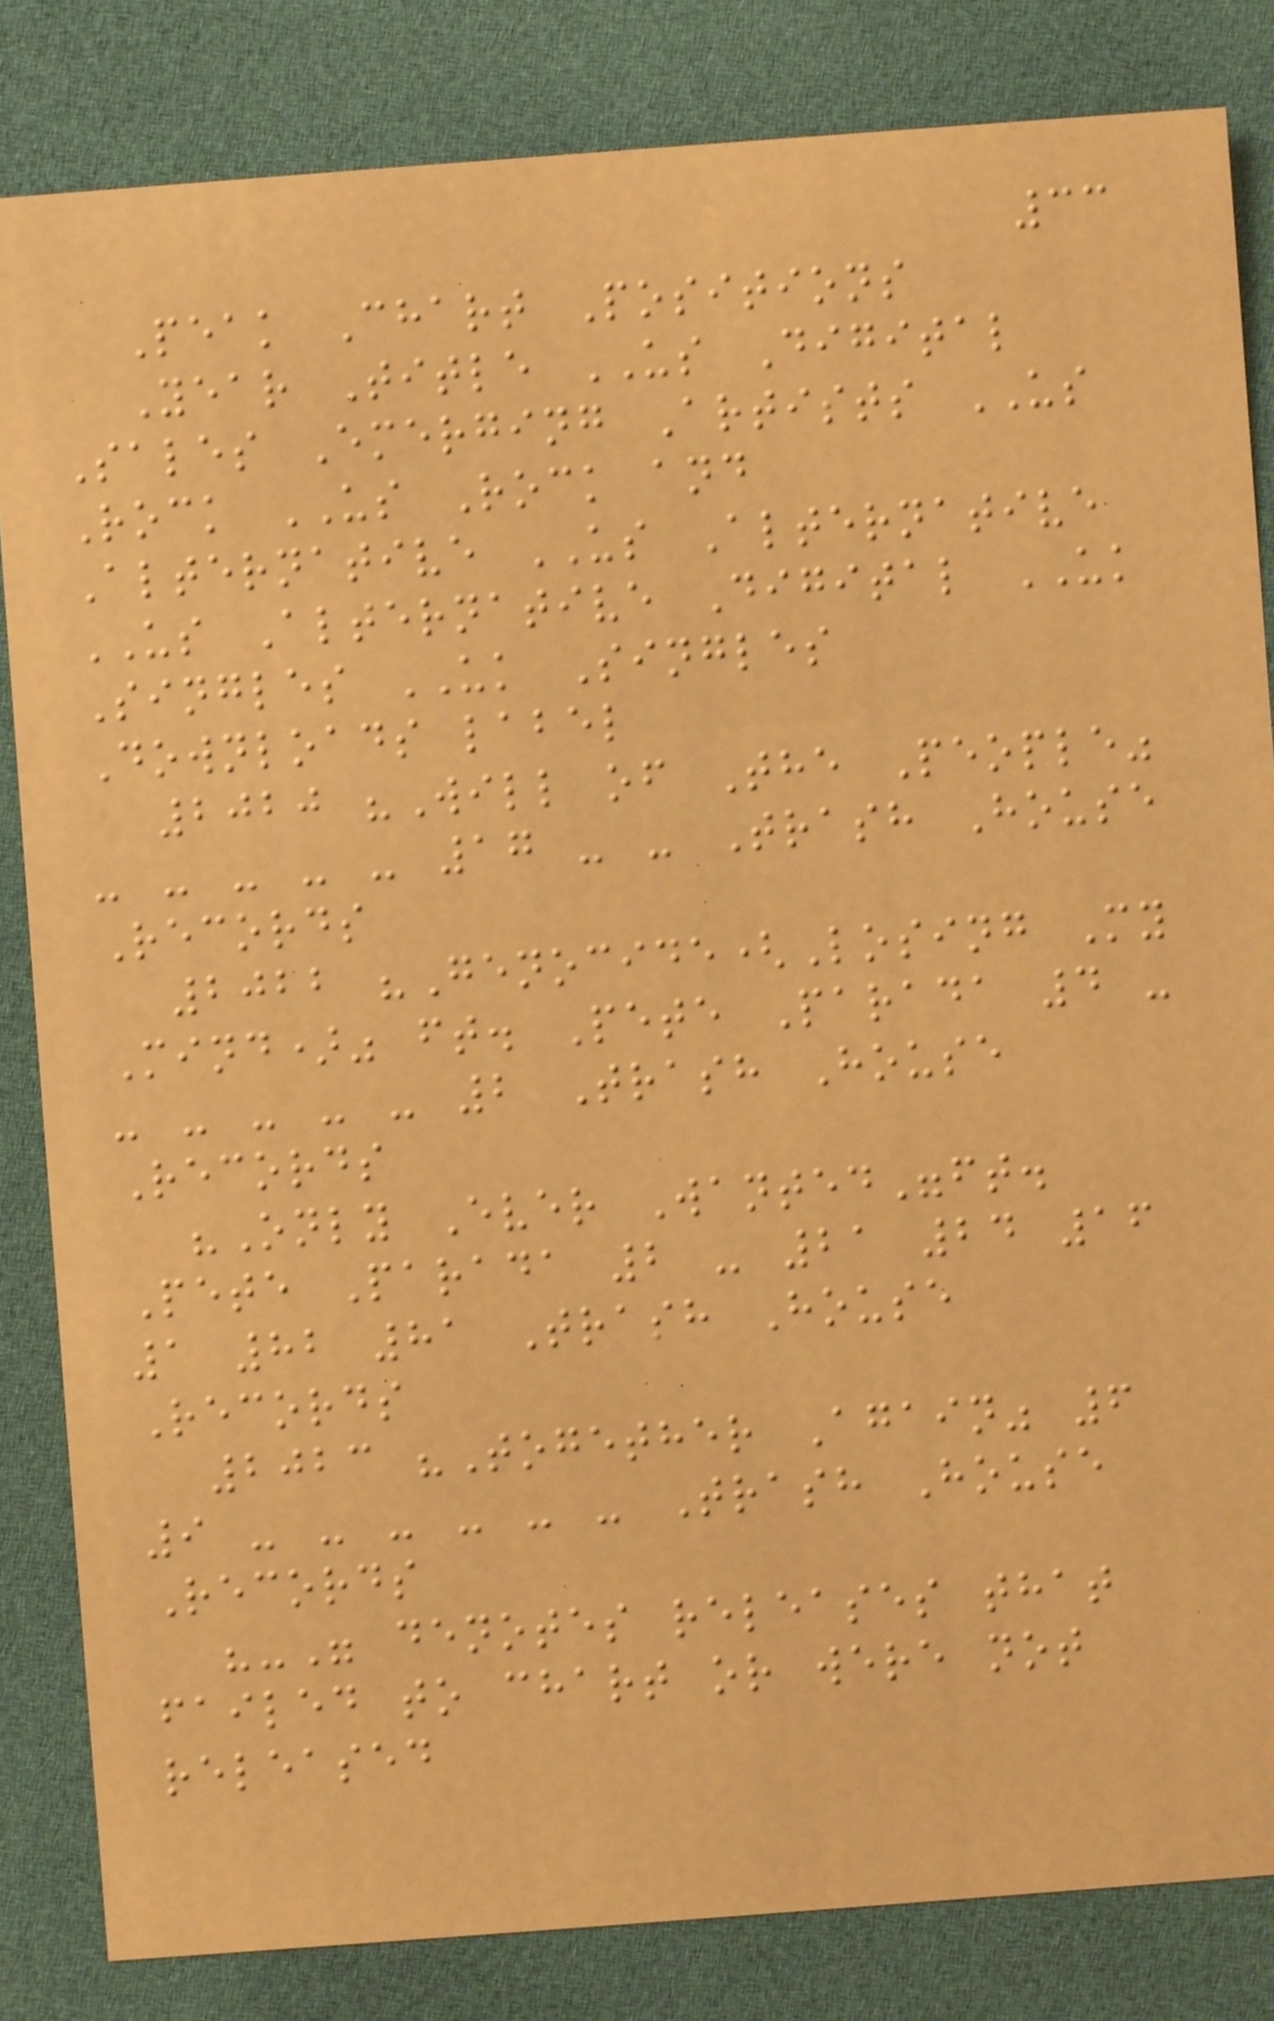33
Peak Chart Positions
Year Title US Digital
Sales Emerging Artists US
Rock US Rock and
Alternative US Alternative
US Alternative Digital UK
Singles UK Singles
Downloads label
2020 "Will of The People"
- - - - - 17 - - Trash House
Records
2022 "Genocide(Losing My
Mind)" ft. Pete Parada 4 -
- - - - - 2 Trash House
Records
"Only Ever Wanted"ft.
Pete Parada 2 - 21 24 16
1 82 81 Trash House
Records
2023 "Together Again" 6
9 - - - - - - Trash House
Records
"-" denotes releases that
failed to chart or were not
released
